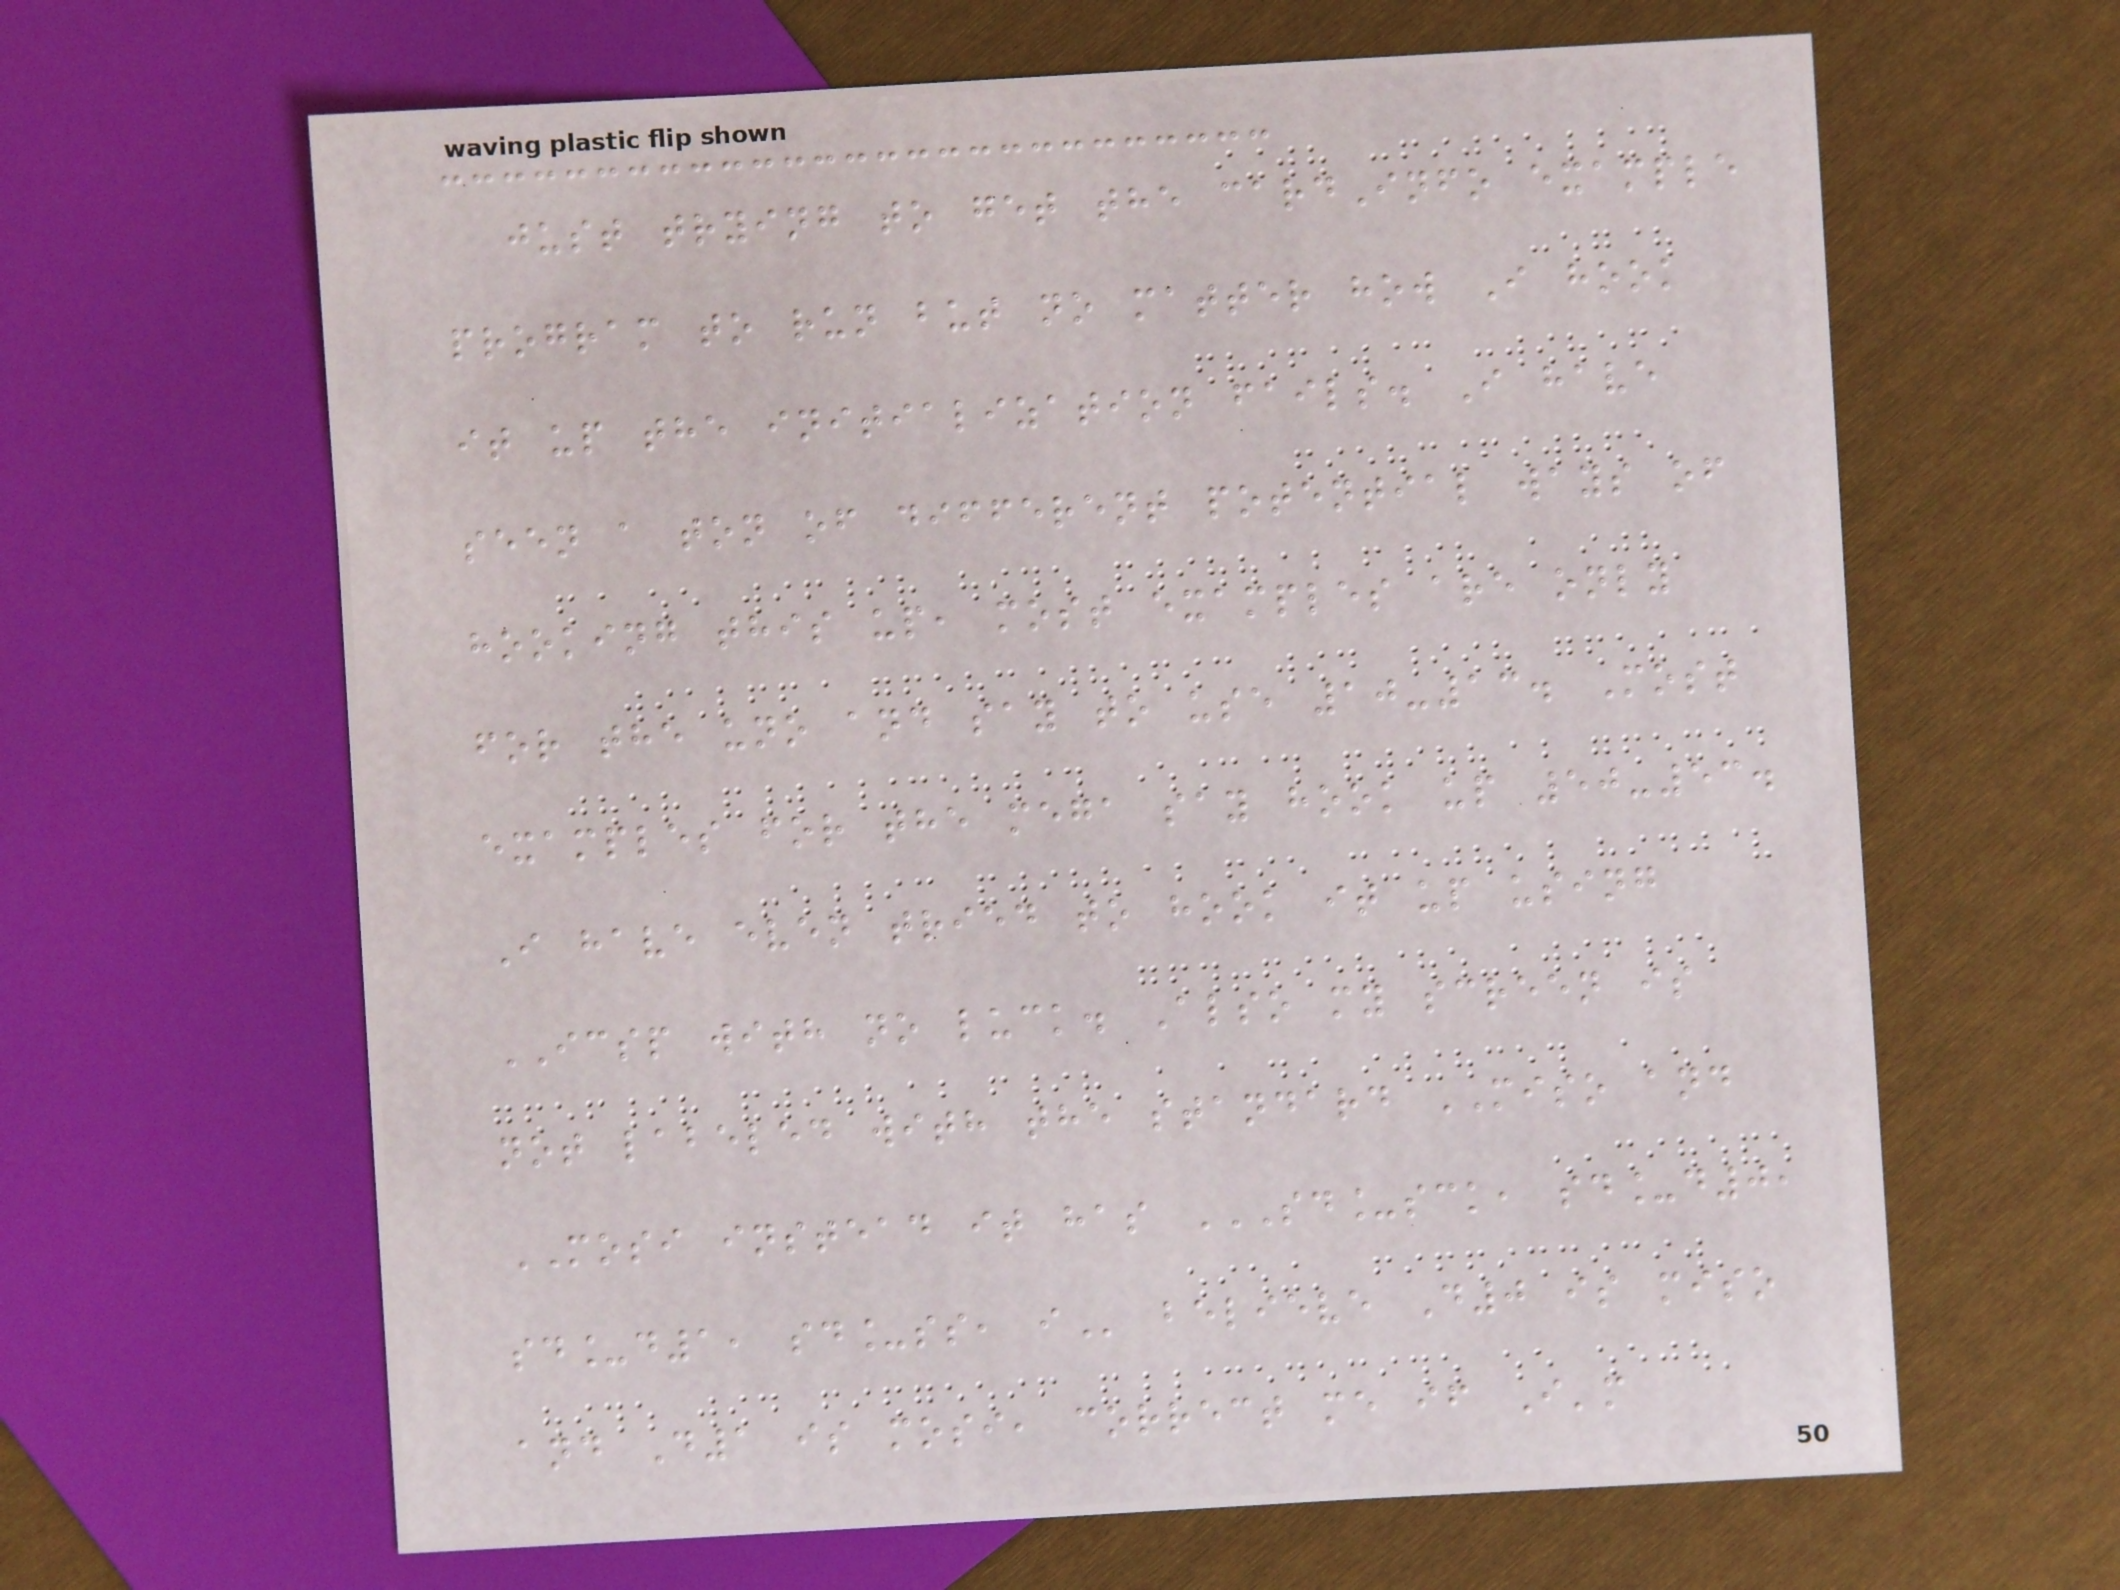just trying to get the cardInfo example
program to run but no matter how I hook
it up the initialization fails. I have
seen a ton of different potential ways of
hooking this up, most examples are only
for the uno and say to use 10-13. Most
examples for the mega say hook up 50-53.
I have even tried to hook it up using
ICSP with no luck. Also my screen is
not labeled with the standard MISO and
MOSI instead it has SD_SCK, SD_D0,
SD_D1, SD_SS, I believe D0 is miso
and D1 is mosi, correct me if I'm
